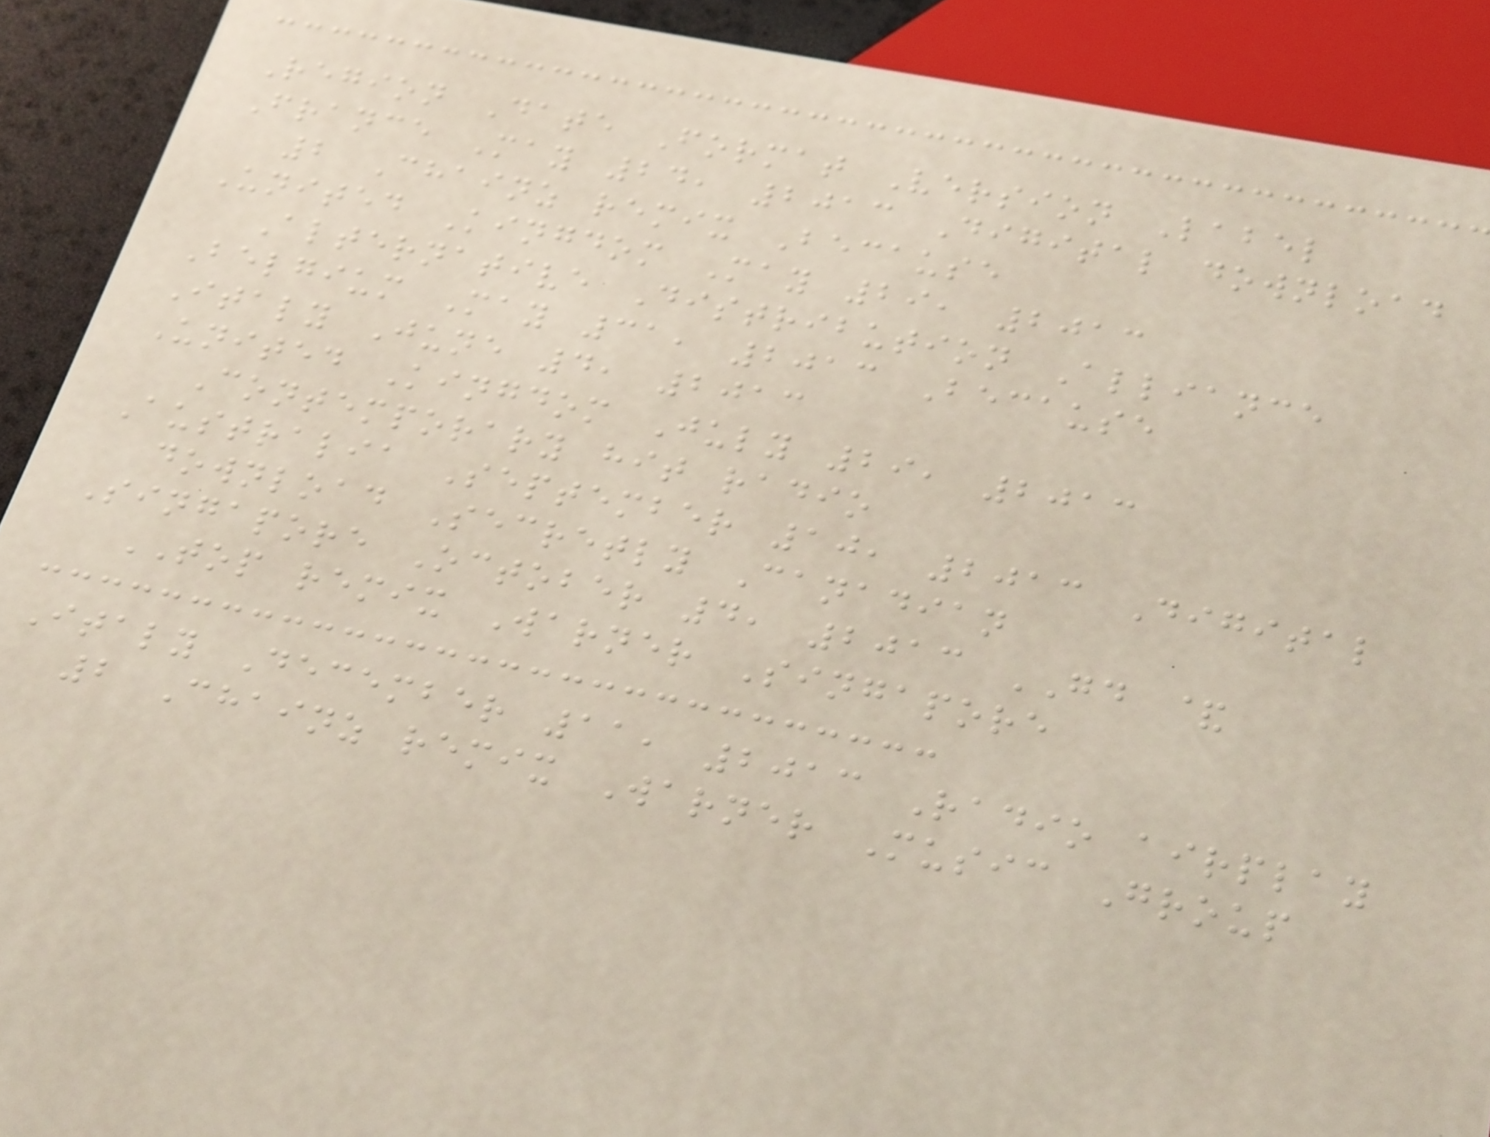Region Date Format Version Label
France May 24, 2013 Digital download
2 Chainz remix Because
United Kingdom May 29, 2013
Alternative Distribution Alliance
Belgium May 31, 2013 Because
Italy June 4, 2013
United Kingdom July 29, 2013
Contemporary hit radio
Australia September 10, 2013 Digital
download Secretly Canadian
Singapore October 4, 2013 GD &
TOP remix Warner Singapore
Italy December 11, 2013 Radio airplay
2 Chainz remix Warner Music Group
